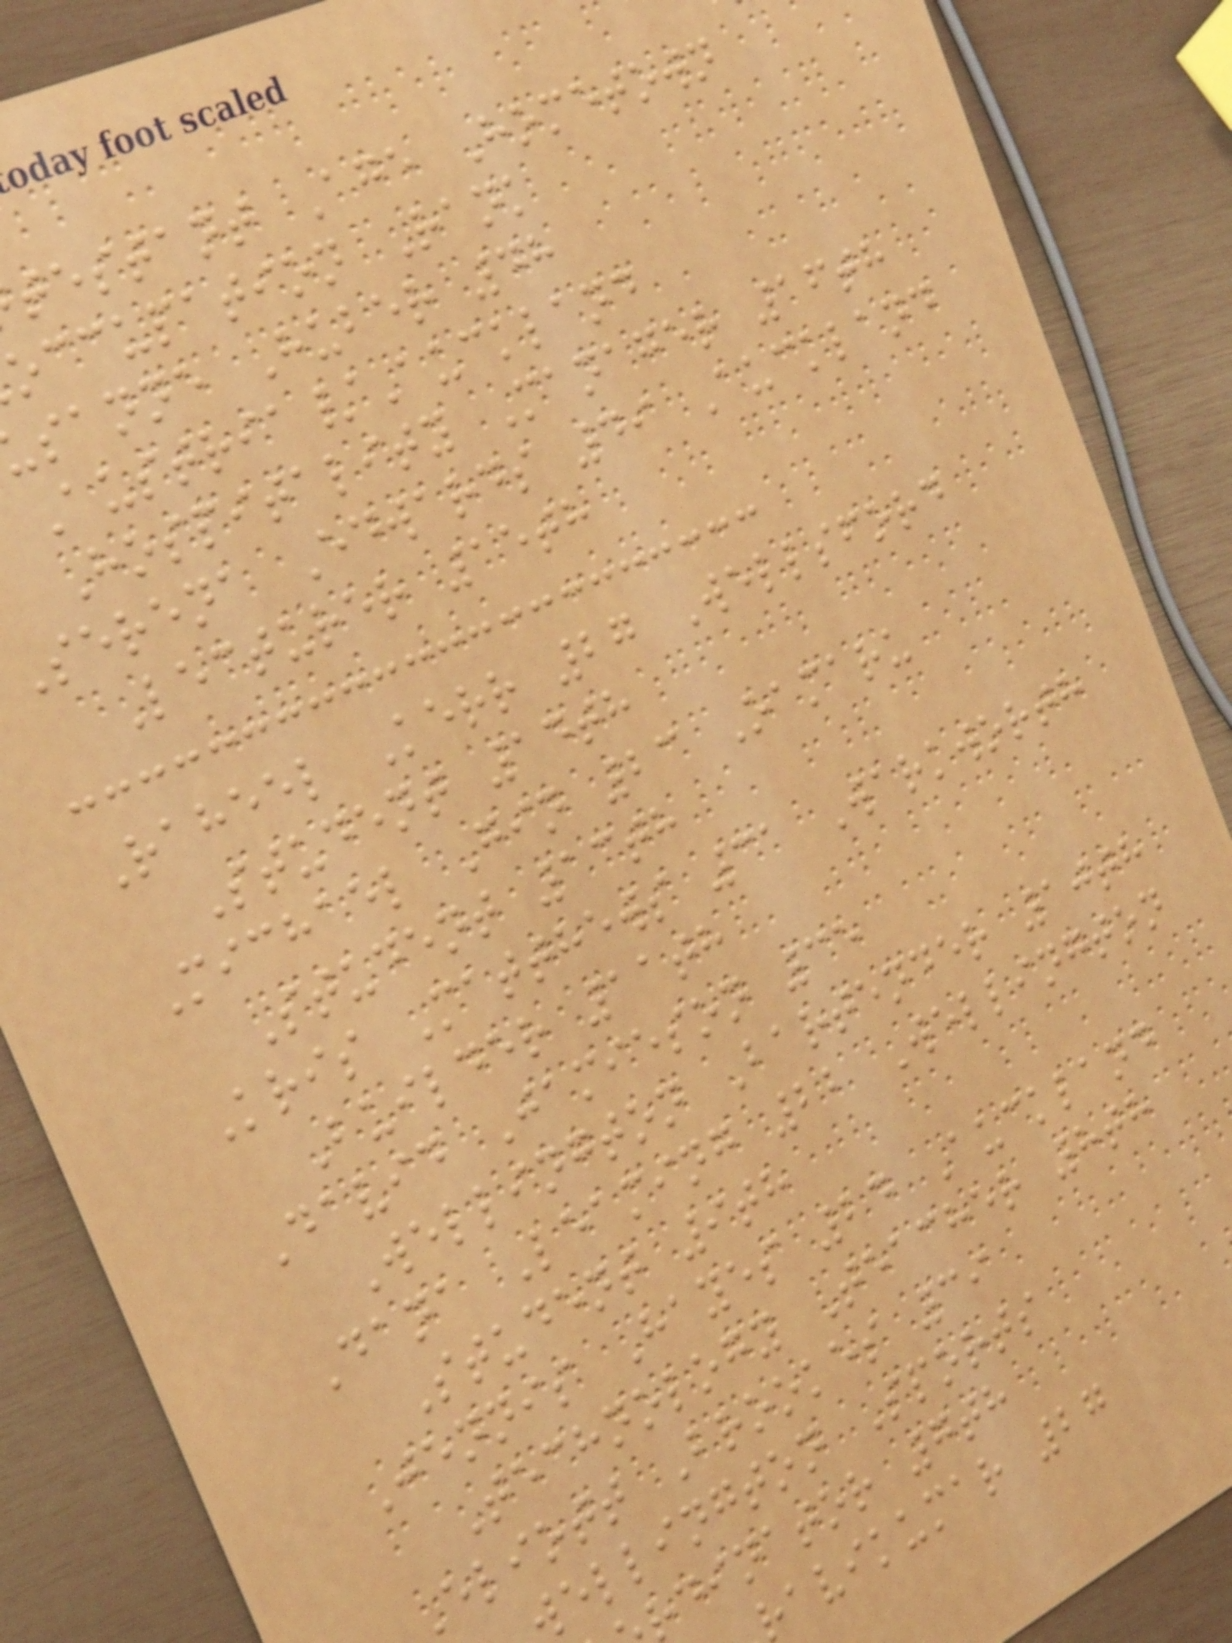testant Age Hometown
occupation Rank
sanne Huber 48
Austria/Auckland
Hospitality Manager 16th
Serena Edwards 49 Auckland
Lecturer 15th
Raheel Kerr 27 Wellsford
Student 14th
Michael Gin 23 Oamaru
Student 13th
Kris Matthews 31 Warkworth
Builder 11th
David Jamieson 35
Wellington Bartender 10th
Dana Leaming 22 Wellington
Student 9th
Jennis Hayes 24 Auckland
Technology Teacher 8th
eliott Brookes 39
ellington Sports
rdinator 7th
ravikumar 27
